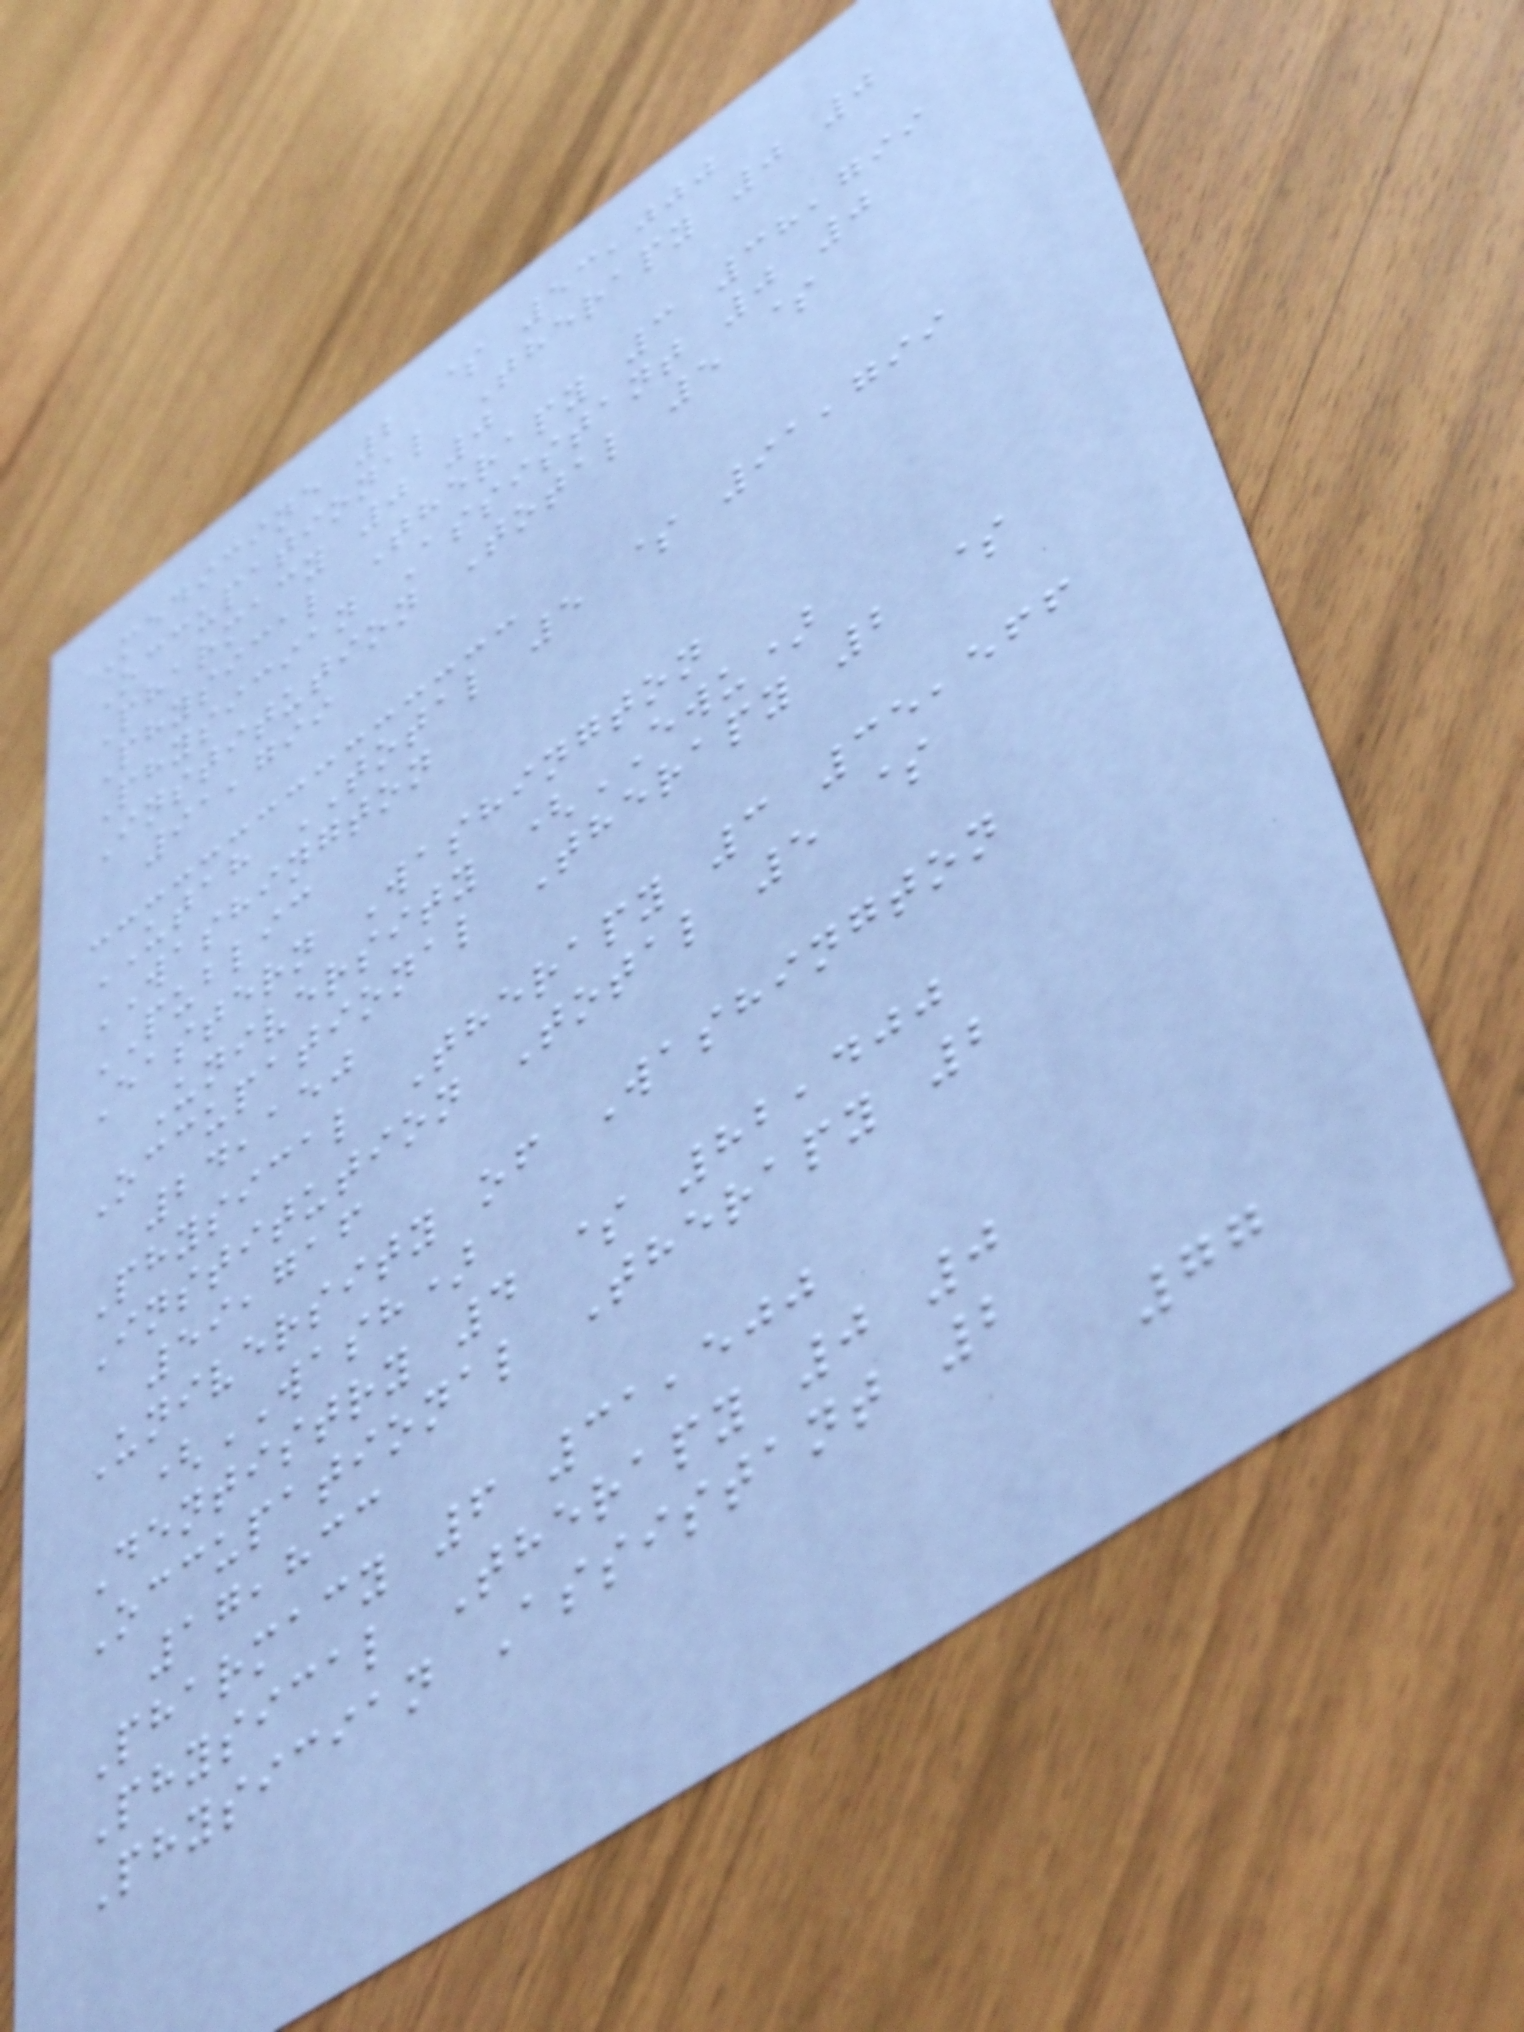Medicine 2 $ 53,000
Occupational Therapy 0 0
Pharmacy 0 0
Physical Therapy 3 38,799
Physician Assistant 0 0
Institution Total 5 $
91,799
UTAH TOTAL 5 $ 91,799
WASHINGTON
PUBLIC
Eastern Washington
University (EWU)
Occupational Therapy 2 $
24,150
Physical Therapy 3 35,566
Institution Total 5 $
59,716
University of Washington
(WASH)
Dentistry 4 $ 82,400
Occupational Therapy 2
17,833
Pharmacy 6 31,500
Physical Therapy 0 0
Physician Assistant 2
77
